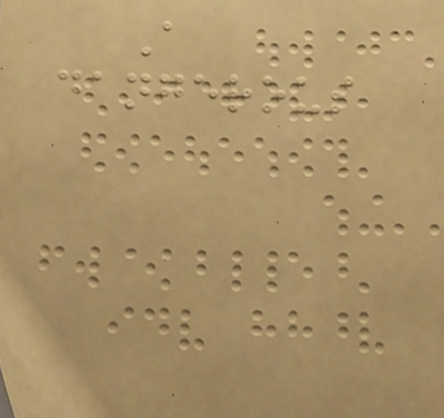A
dangerous
